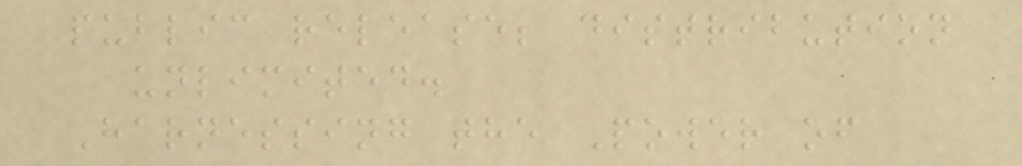public release; distribution
unlimited.
Harnessing the Power of
